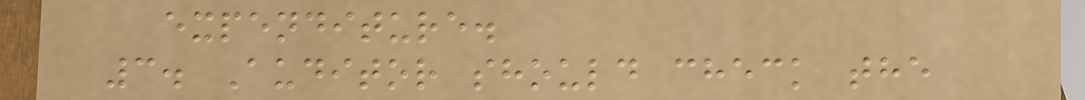expenditure.
3. Auditor should check the
